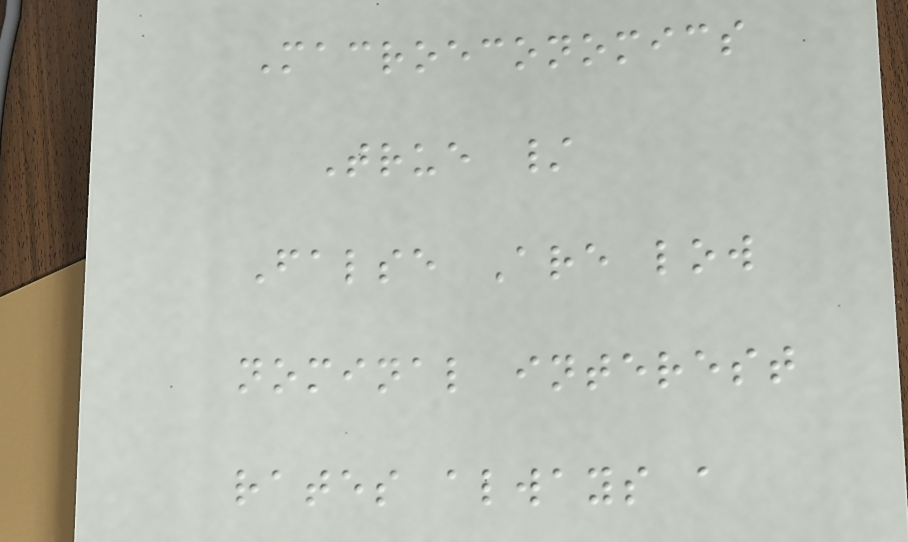Macroeconomics
True /
False Are low
nominal interest
rates always a
